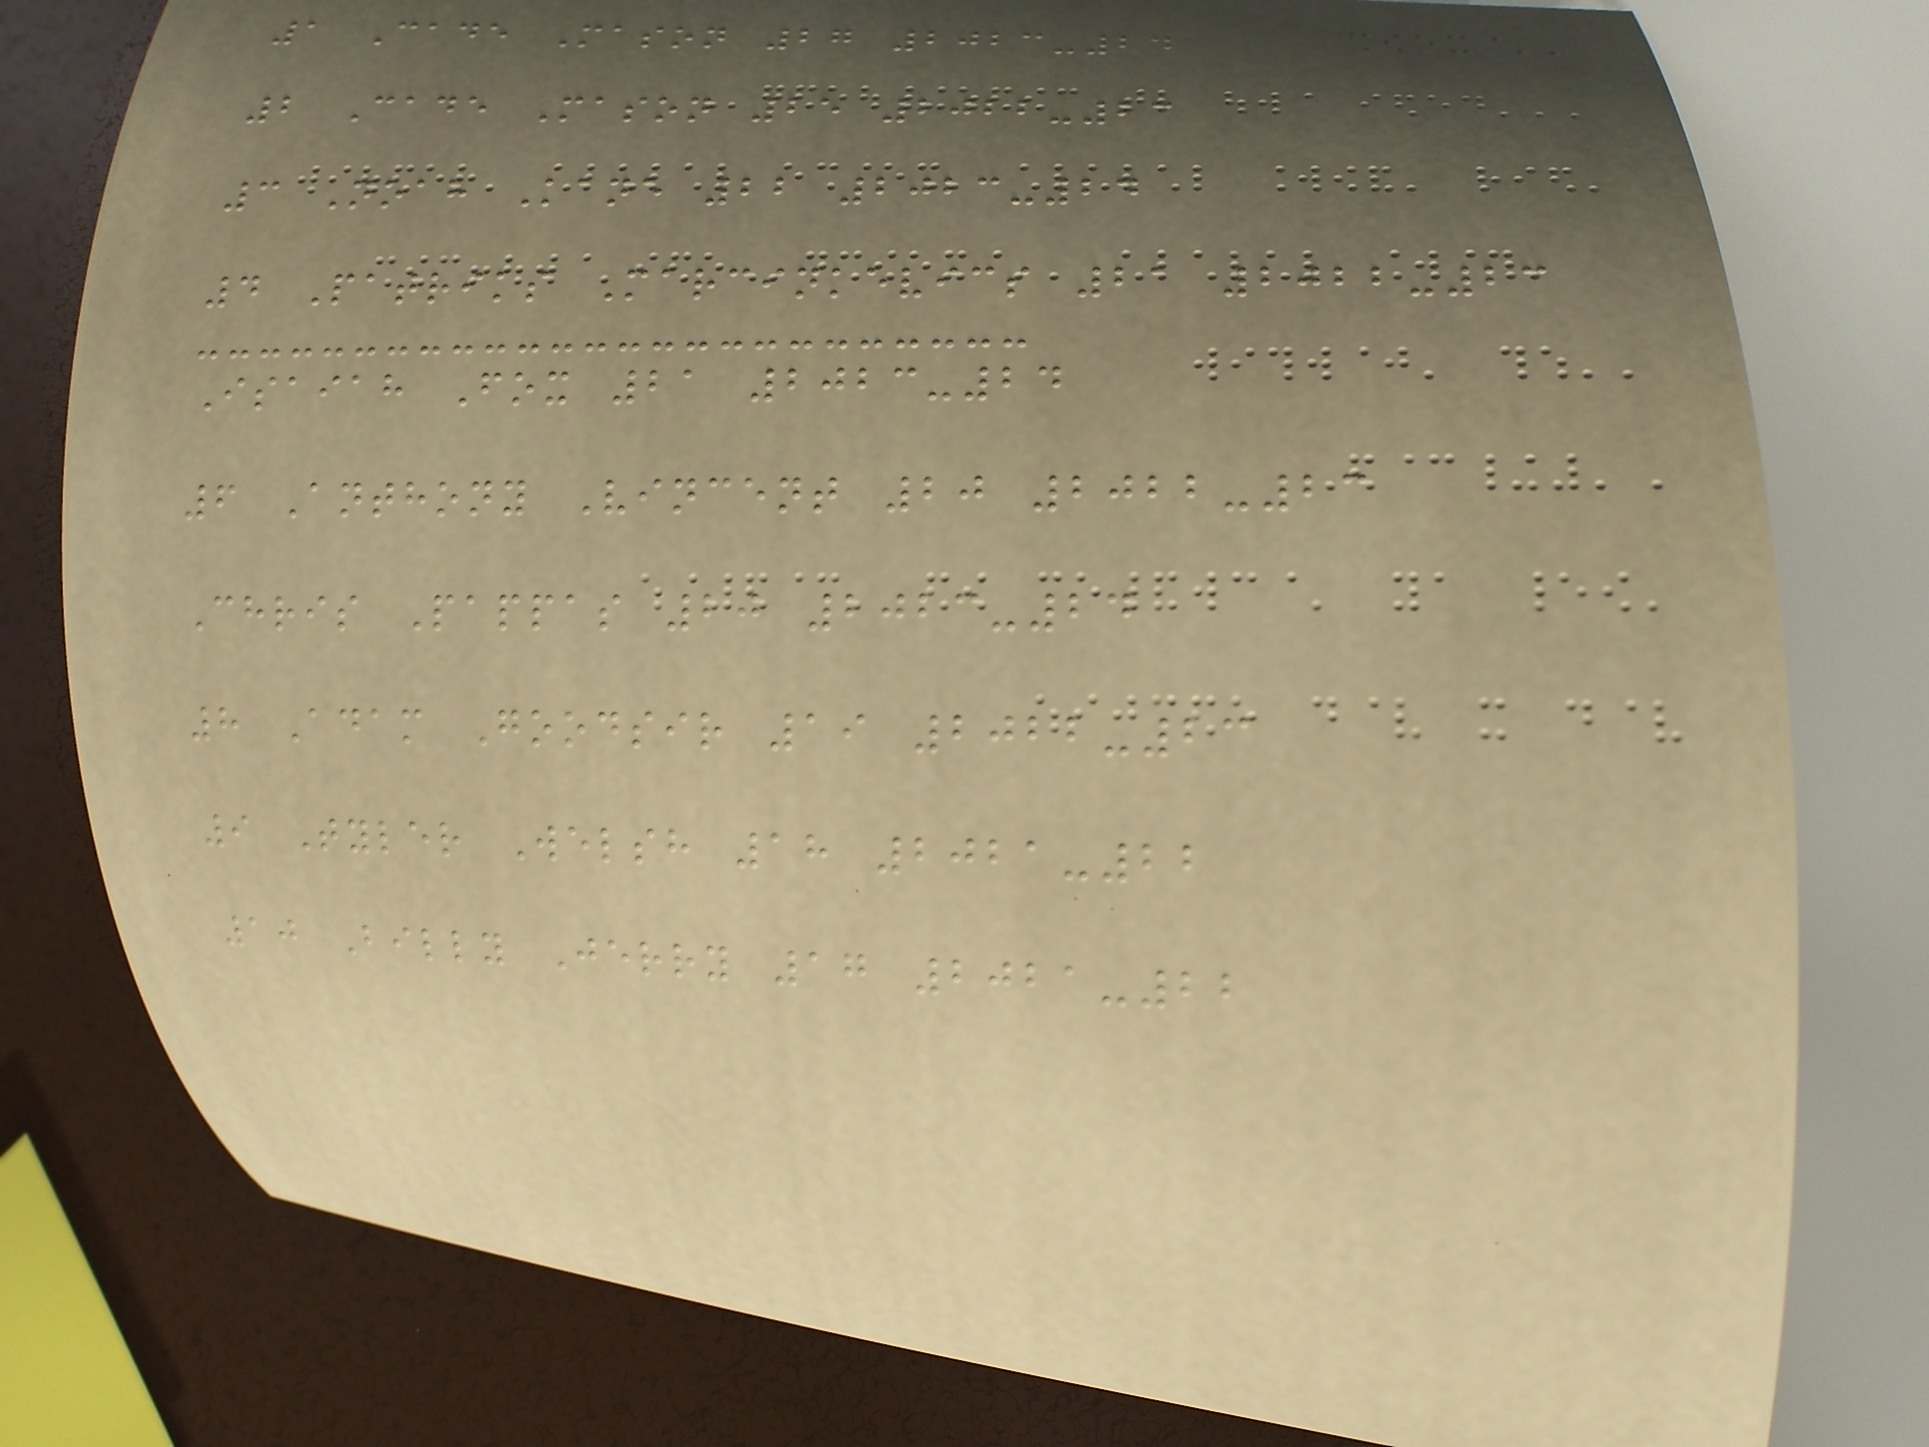1 Cade Mason 27 2023-24
2 Cade Mason 25 2022-23
3 Noah Kane 22 2023-24
4 Patriks Marcinkevics 21 2022-23
Isaiah Fox 21 2023-24
6 Anthony Vincent 20 2022-23
Chris Pappas 20 2023-24
8 Adam Goodsir 19 2022-23
9 Tyler Welsh 18 2021-22
10 Billy Jerry 17 2021-22
